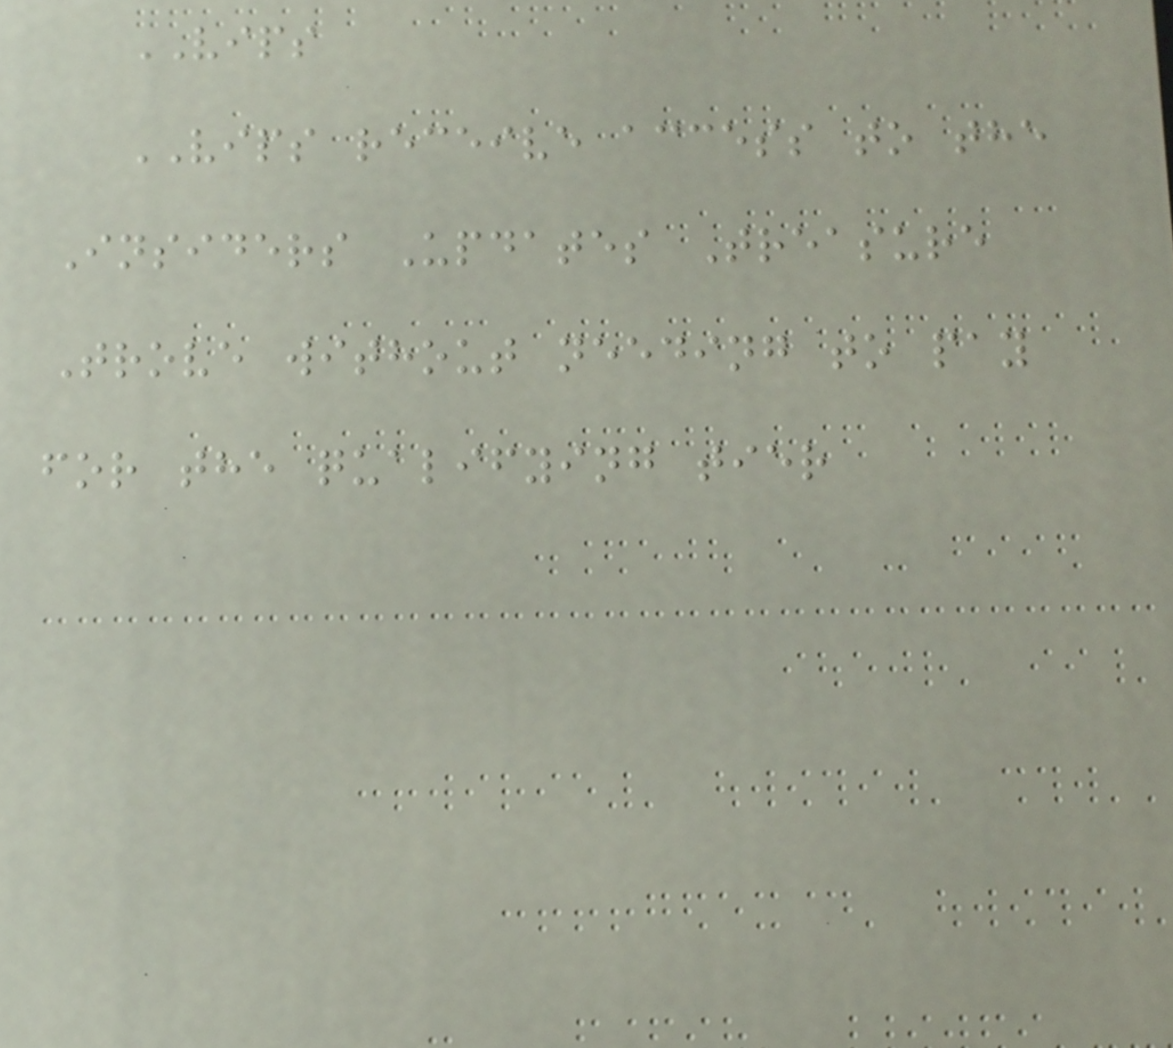VIPS
VIPS receive access to the
Insiders Updates Treasure
Trove without needing to pay
for the qualifying tier
